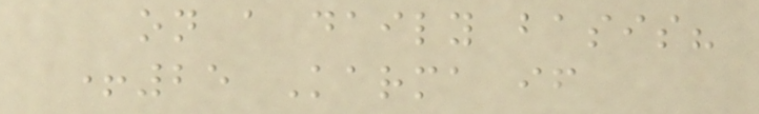on a daily basis?
+25 Karma if
